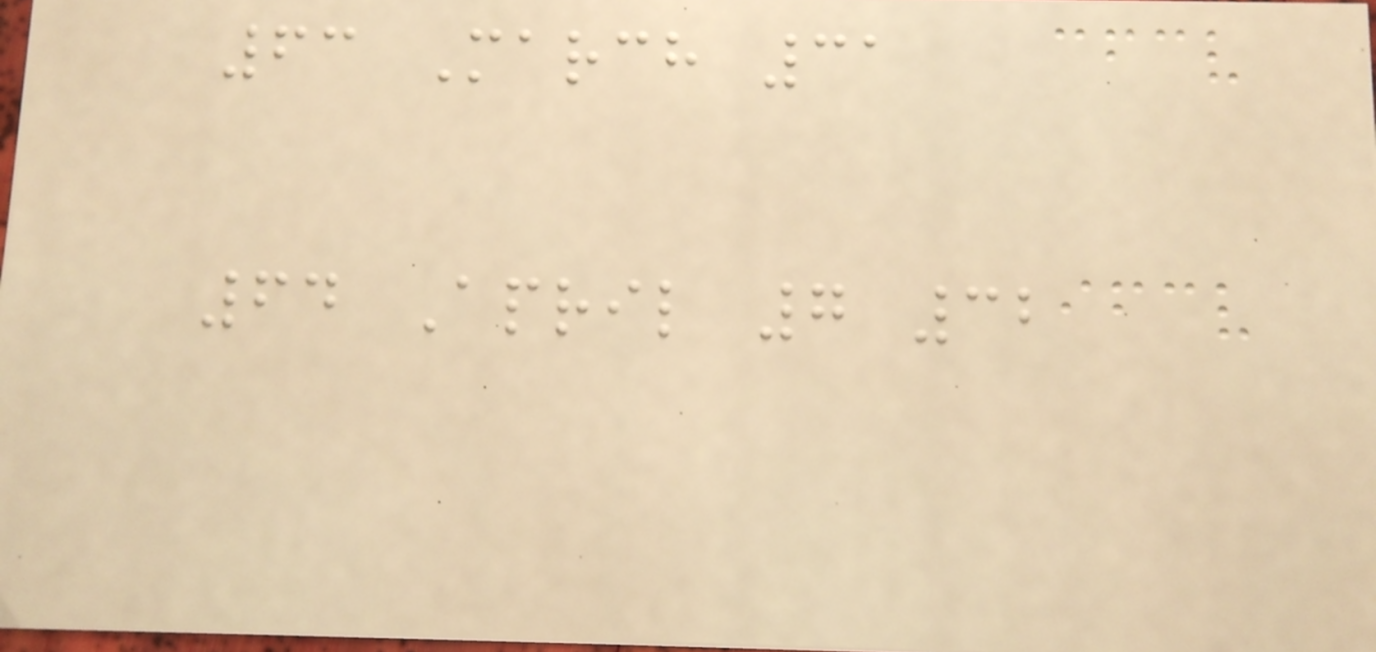63 March 31
64 April 7 32
